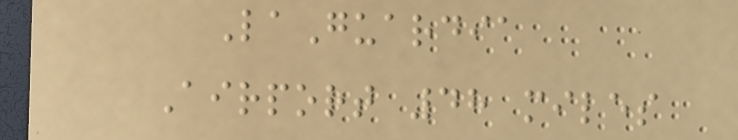LaGuardia
Airport 48 miles
